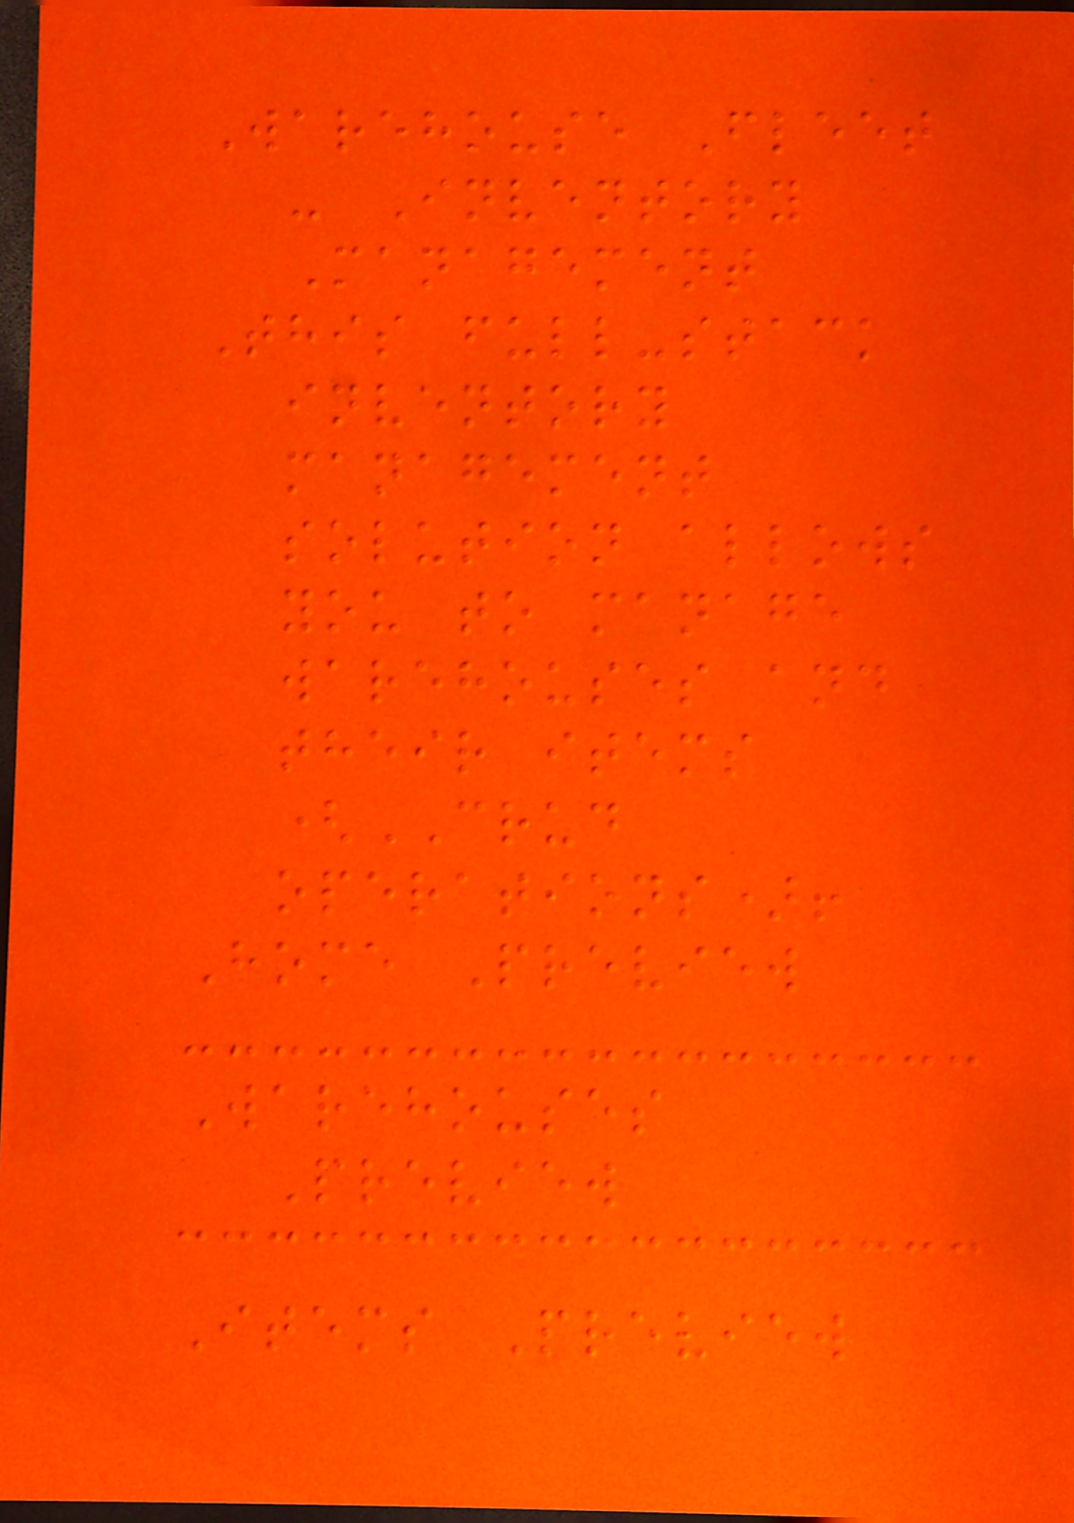Warehouse Fleet
- Inventory
Management
This full-stack
inventory
management
solution allows
you to manage
warehouses and
their items
(CRUD
operations)!
Home Preview
Warehouses
Preview
Items Preview
